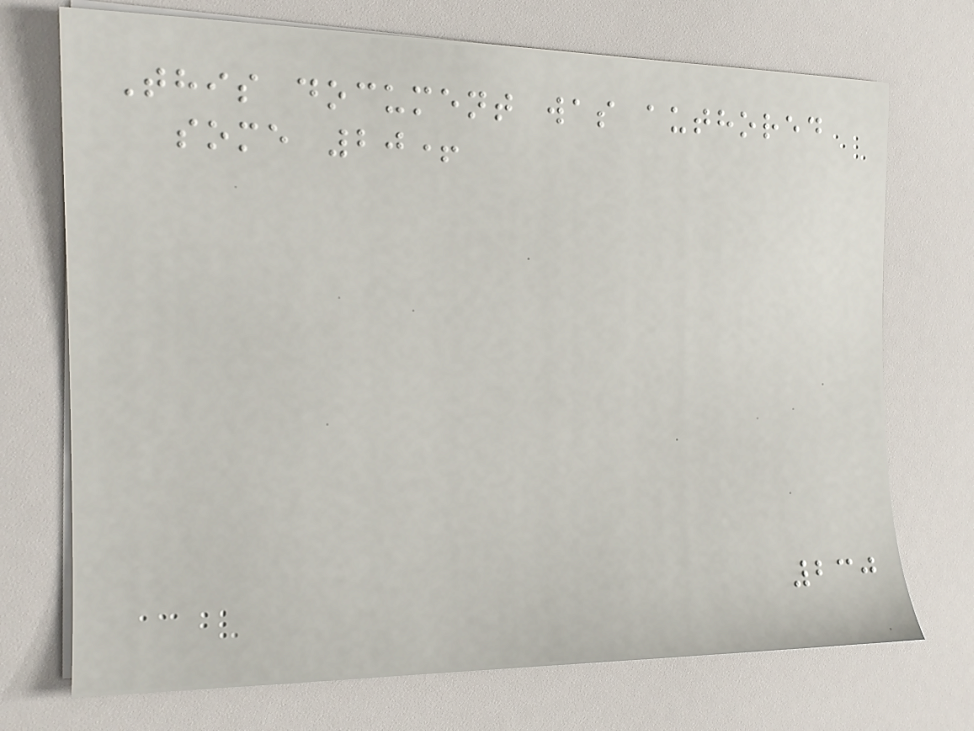This document was authored
some 20+
230
